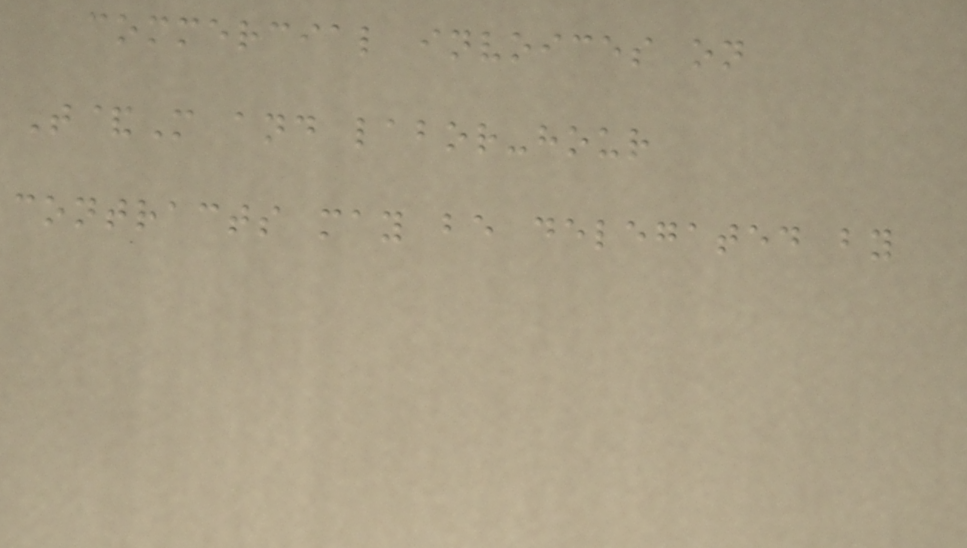commercial invoices on
T&M and labor-hour
contracts may be delegated by
